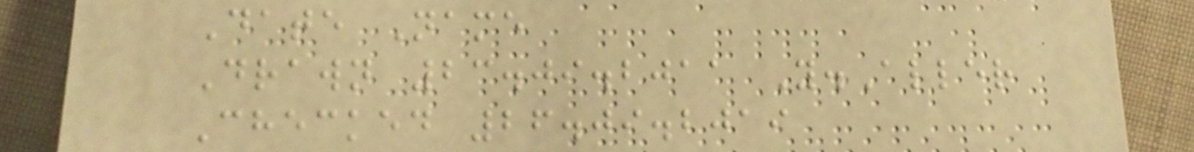Date Name
Drawn 23.09.2011 Y.Aller
Checked 26.09.2019
